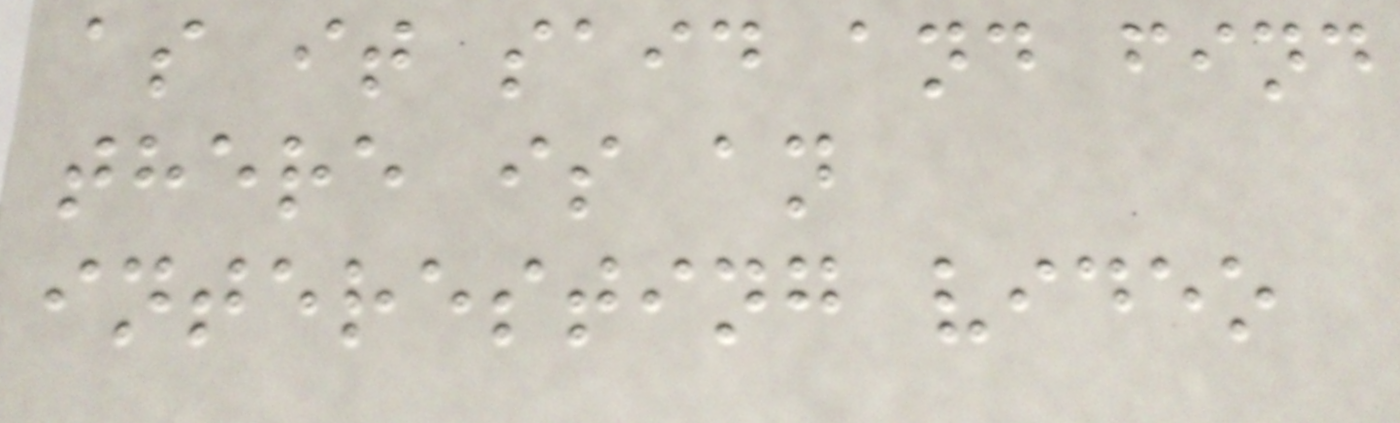as it said and find
there is an
interesting video
